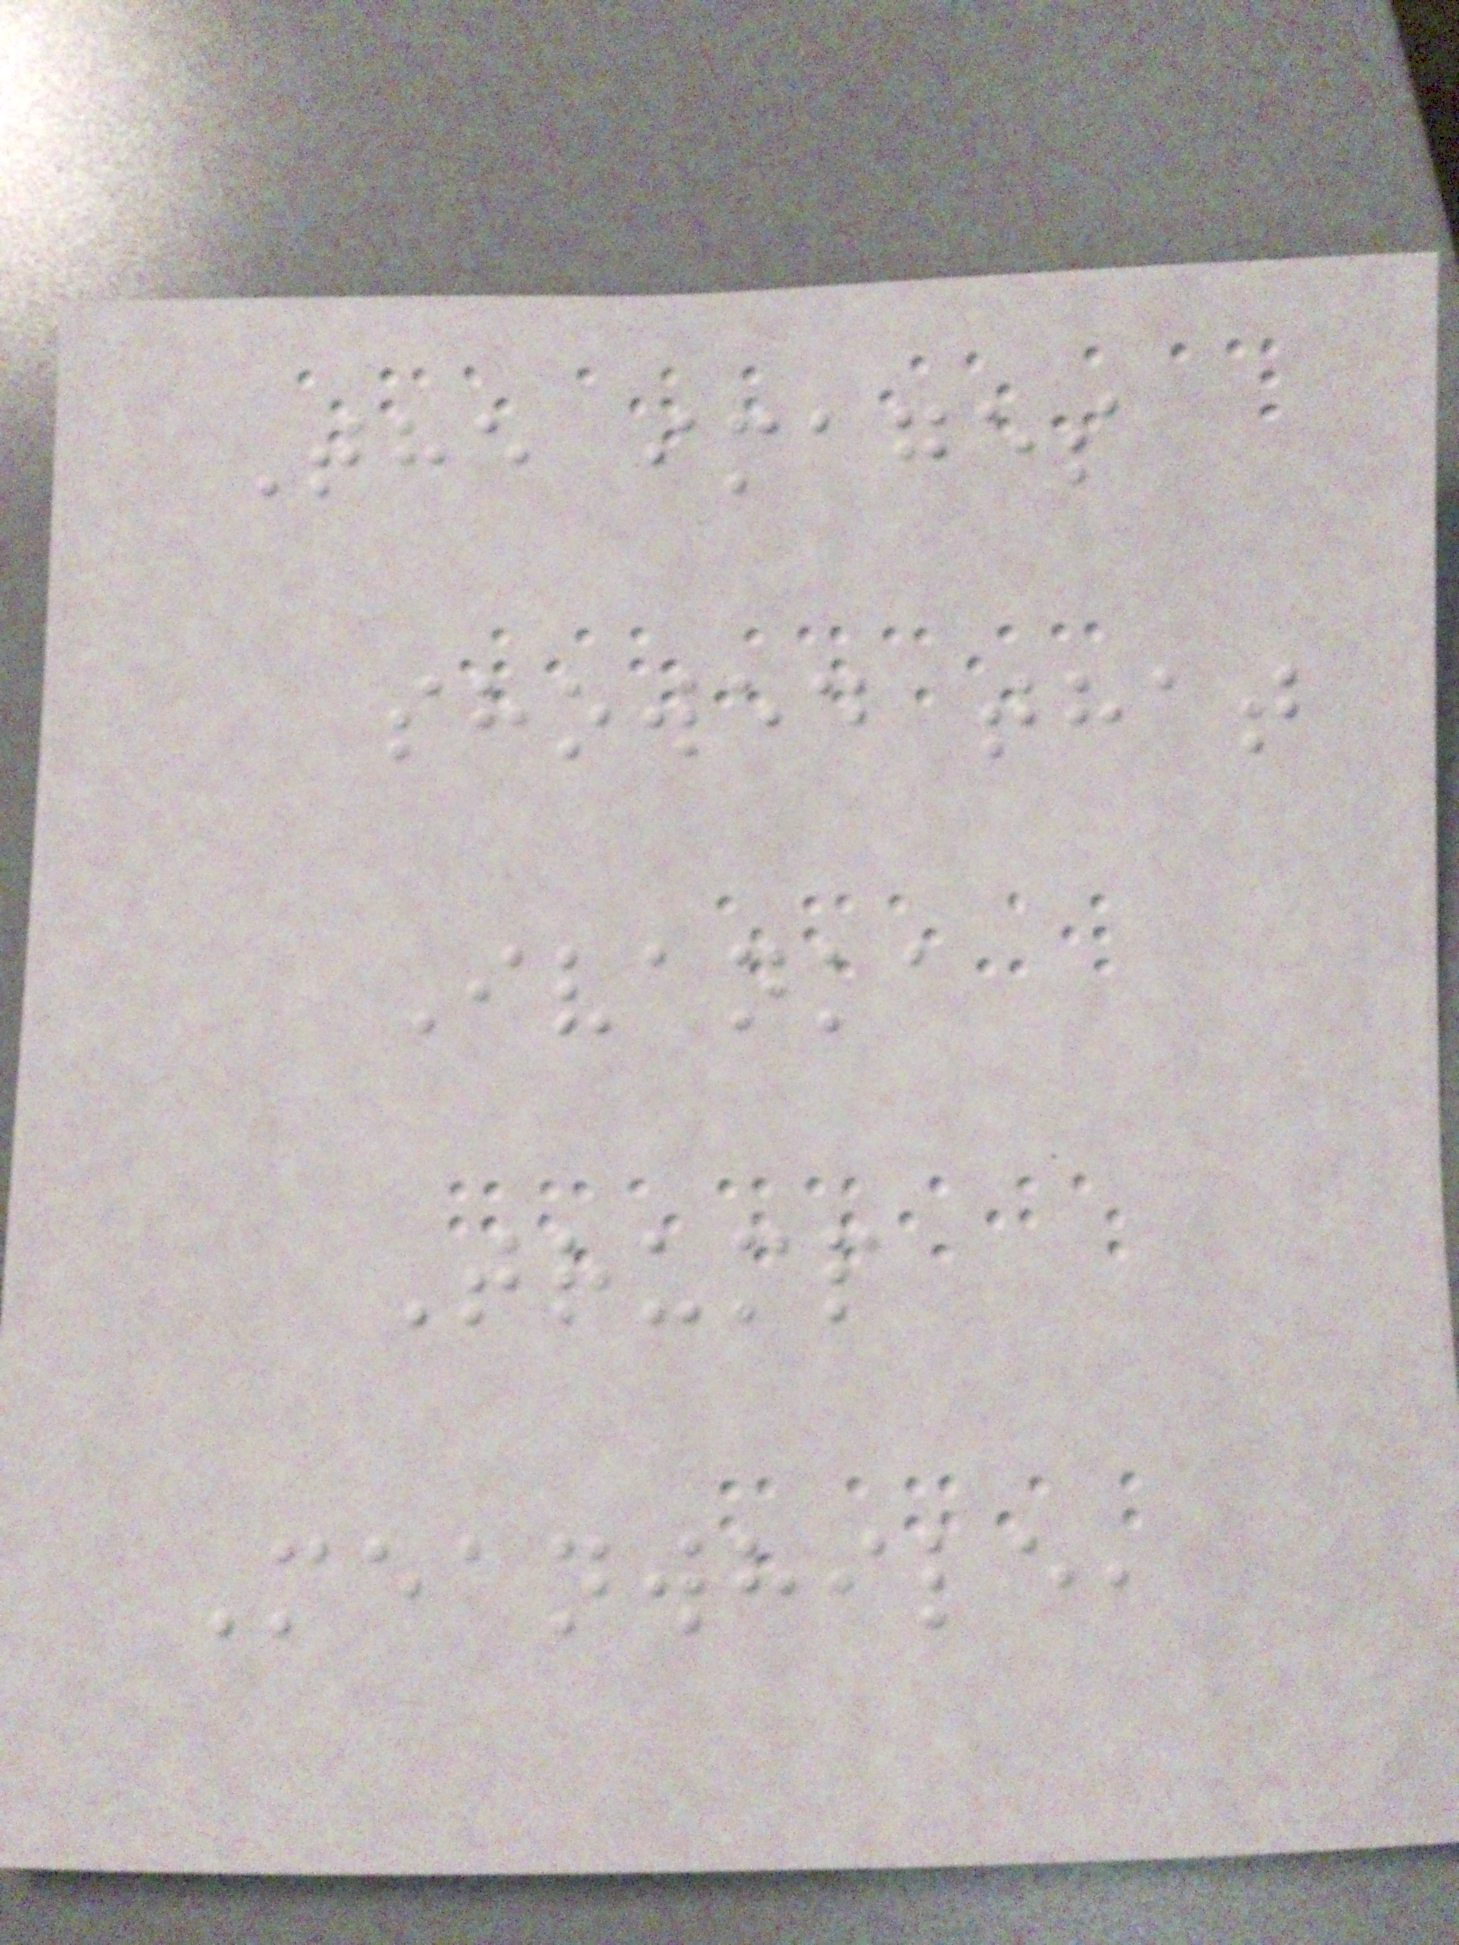The images
showed that
Ivanka
Trump
Meanwhile,
